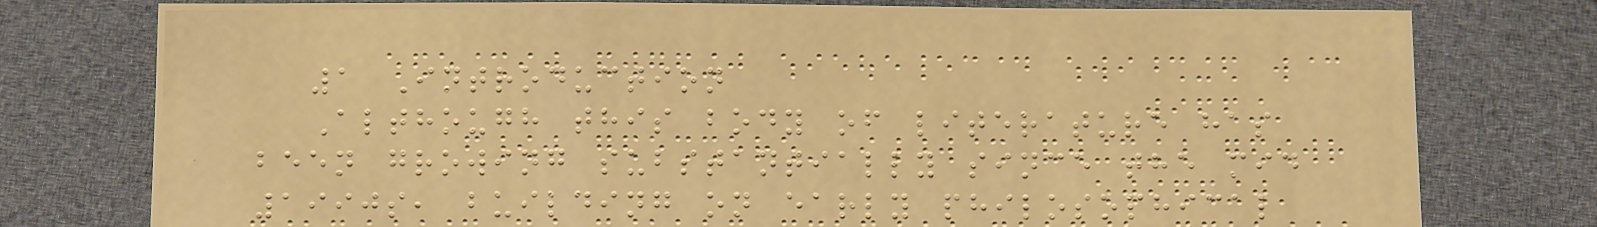1 Introduction
Although this body of literature has
been growing substantially since the mid
1990s, building on early philosophical
